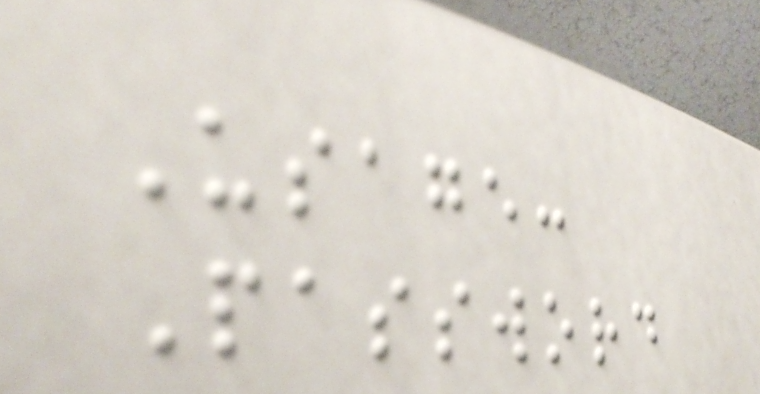Usage:
Password
